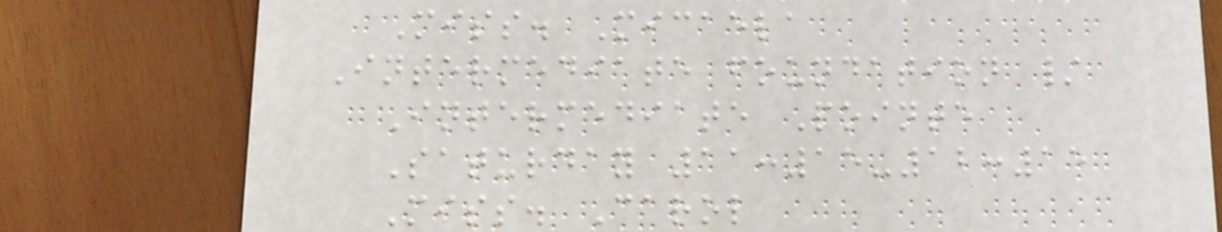Miss. Micaela
Intermediate foundation /
Intermediate Pointe
Saturday 11:15-12:15
Miss. Carol
